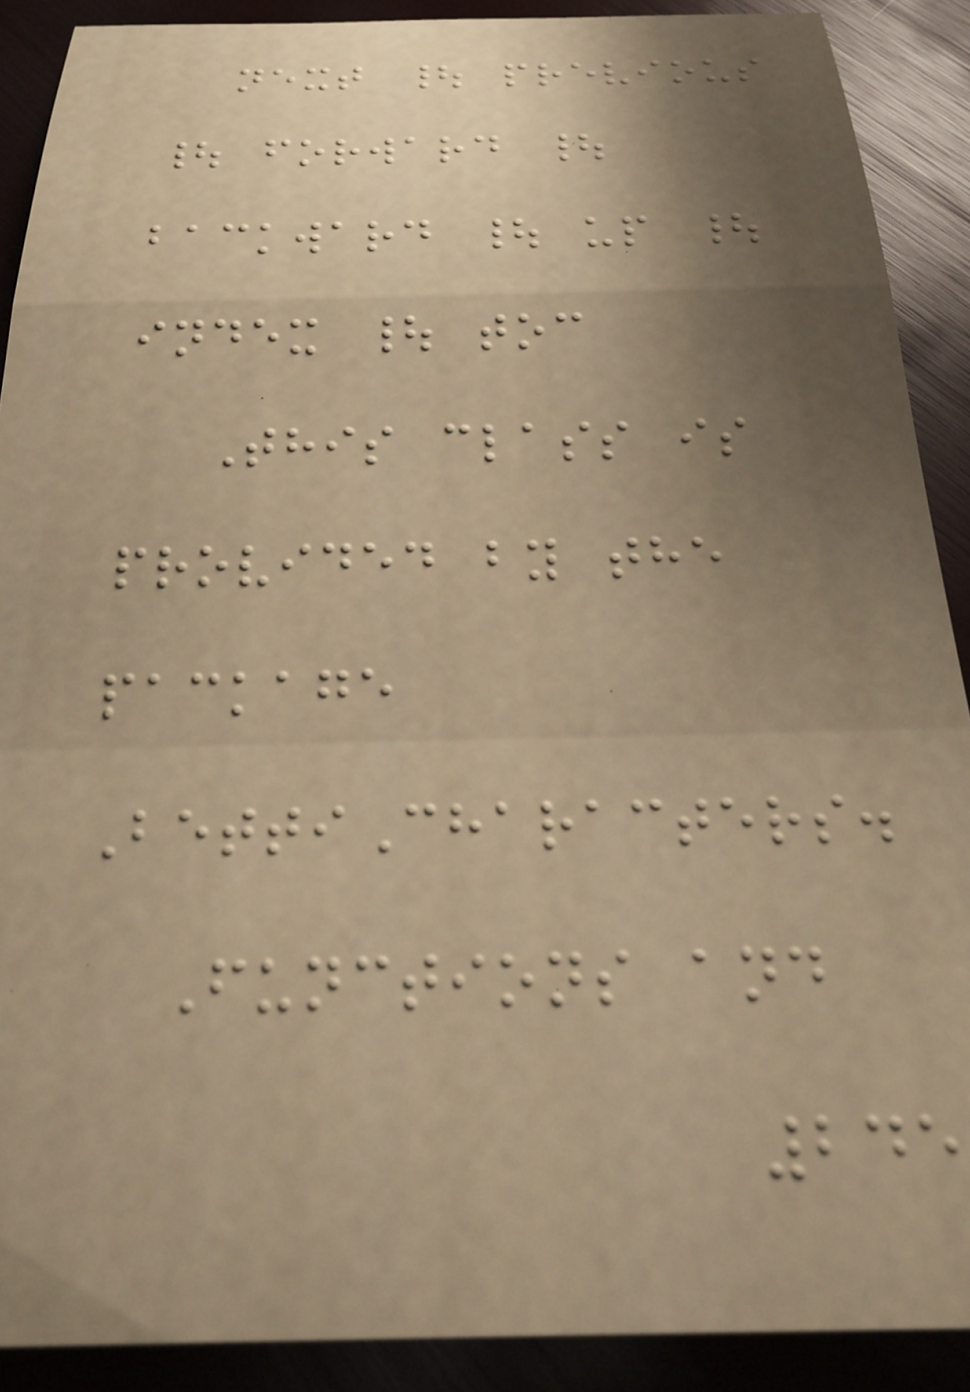next | previous
| forward |
backward | up |
index | toc
This class is
provided by the
package
BettiCharacters.
Functions and
245
